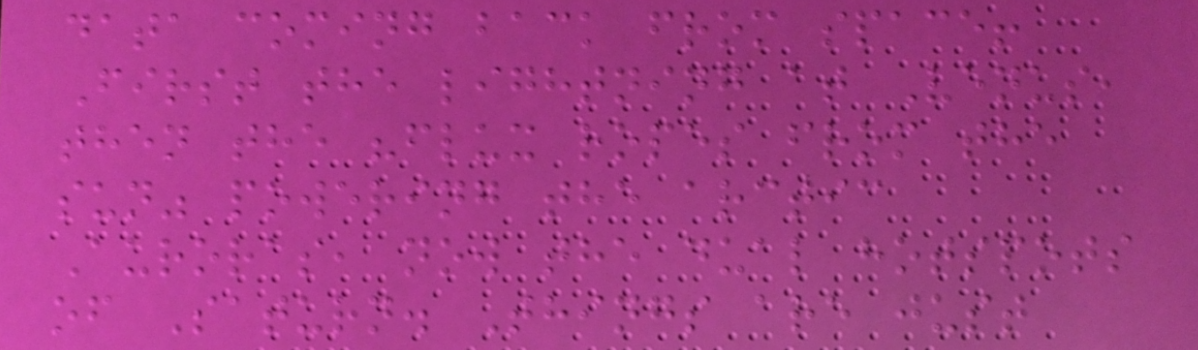data coming back from space!
First the lightning at Venus,
then the "flux ropes from the
sun" powering the arctic
Auroras, now the dual hotspots
of Saturn. Things are just
